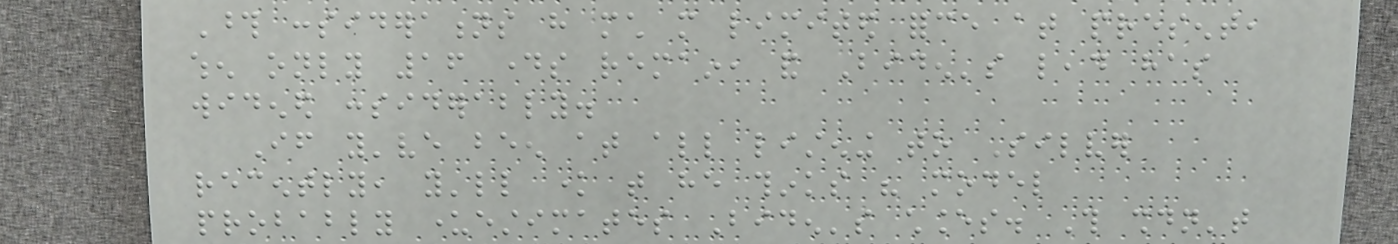Those considerations have much more limited force at present,
when only 16 days remain, and Biden's lead has
widened considerably.
If you've been at all listening to Silver
recently, you'll know that he thinks his model
probably underestimates Biden's chances. This shouldn't
